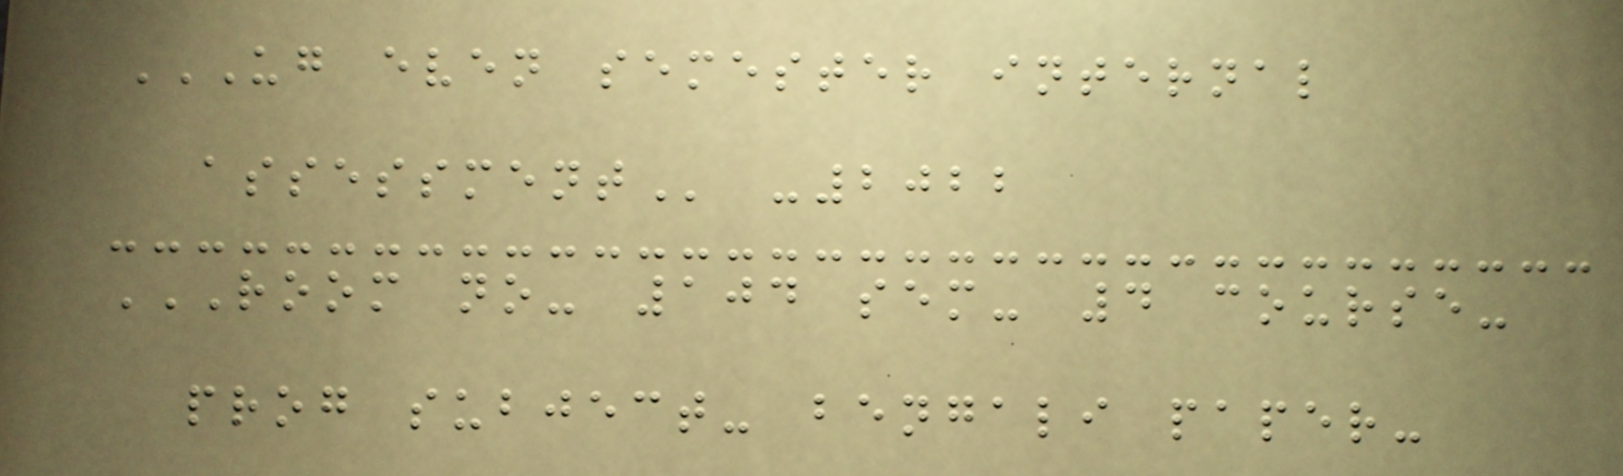UG EVEN SEMESTER INTERNAL
ASSESSMENT -2022
ROOM NO- 104 SEM- 4 COURSE-
PROG SUBJECT- BENGALI PAPER-
